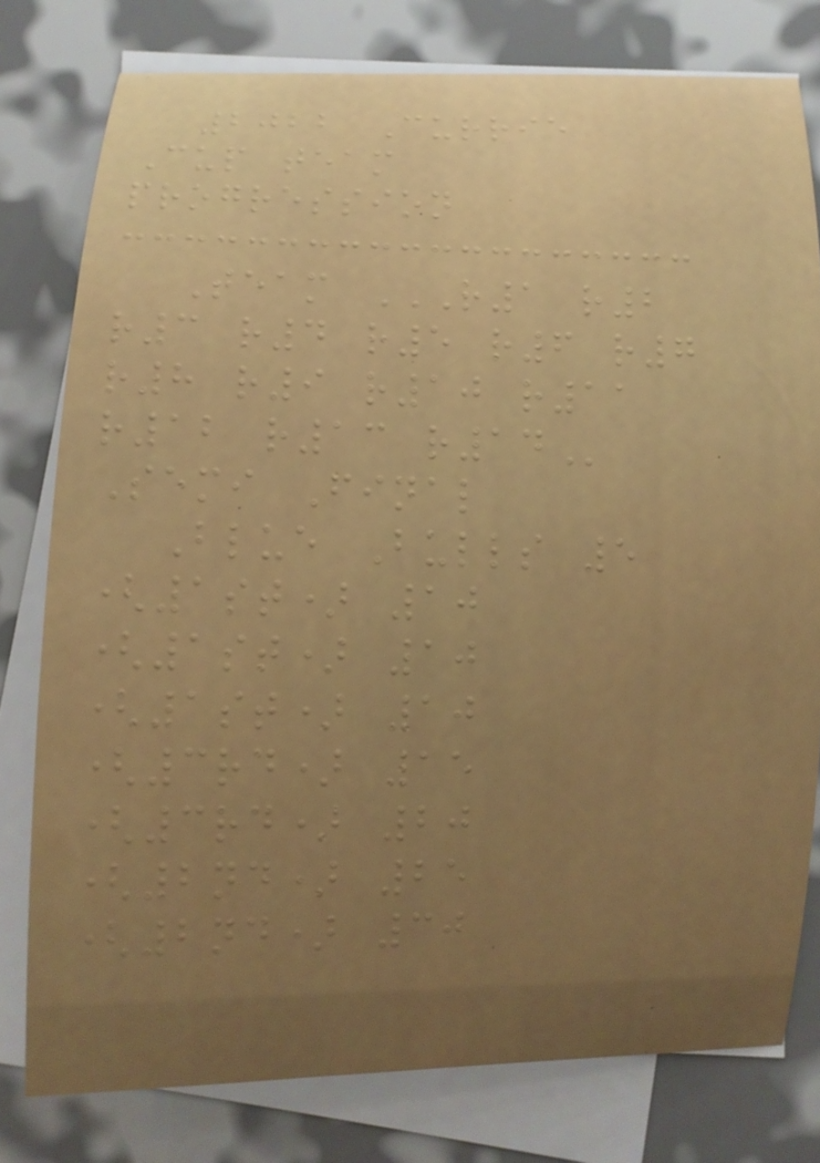2022 Currie
Cup team
progression
Team R1 R2
R3 R4 R5 R6 R7
R8 R9 R10 R11
R12 R13 R14
Semi Final
Blue Bulls 5
(1st) 10
(1st) 10
(1st) 10
(3rd) 15
(3rd) 20
(2nd) 25
(2nd) 30
